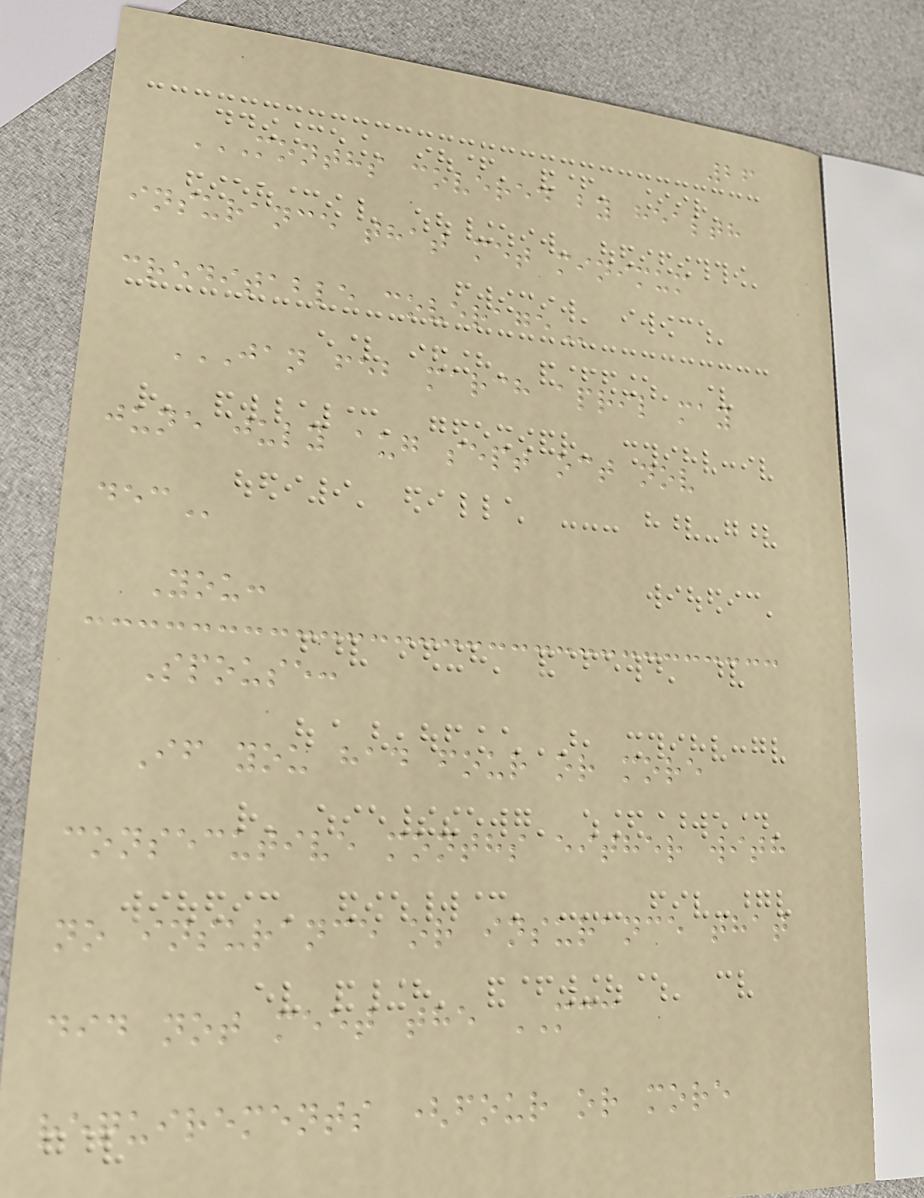26
MONTHS COVERED BY HEALTH
INSURANCE THAT MET MINIMUM
CREDITABLE COVERAGE
JAN FEB MARCH APRIL MAY
JUNE JULY AUG SEPT OCT NOV
DEC
You:
Spouse:
If you had four or more
consecutive months either with
no insurance or insurance that
did not meet the MCC
requirements (four or more
